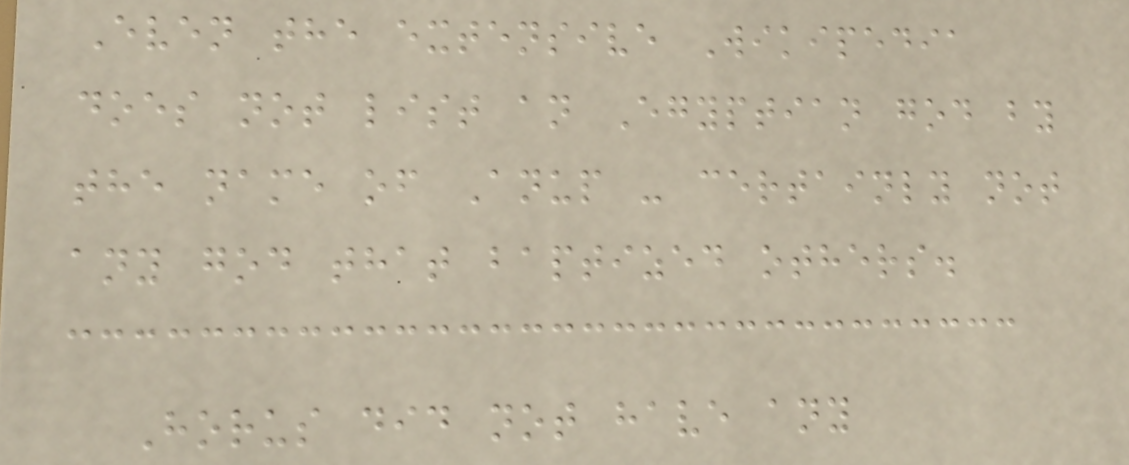Even the extensive Wikipedia
does not list an Egyptian god by
the name of Anup - certainly not
any god that baptized others.
Horus did not have any
